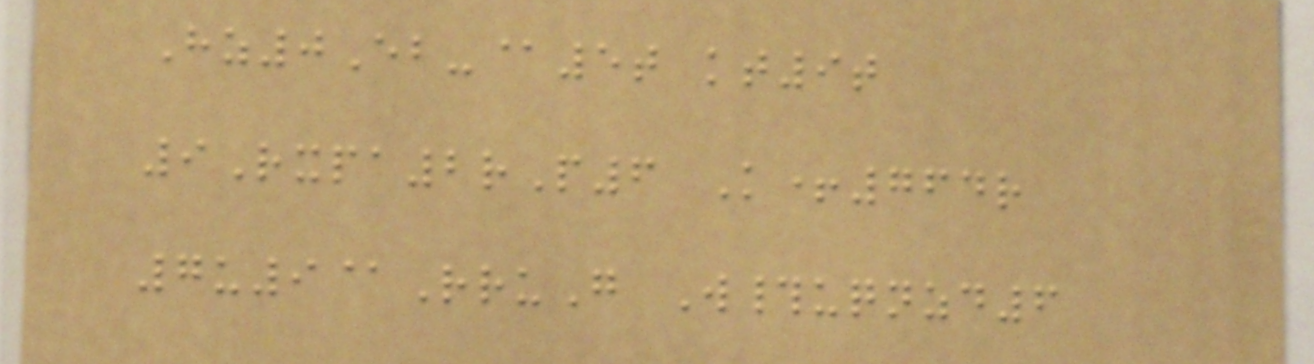Hz0Eb-@5t kt9t
9Rxpa2rP6 K+764r
7u9@RruG W#uqnzd6
